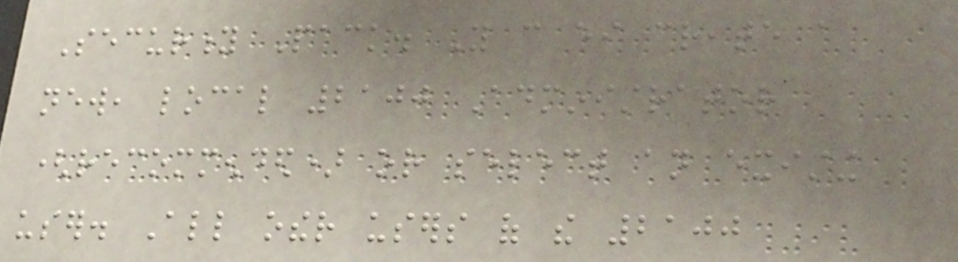Security Pack. You can either create a
new, local 2100 Administrator
(recommended) or select an existing
user. All other users of the 2100
